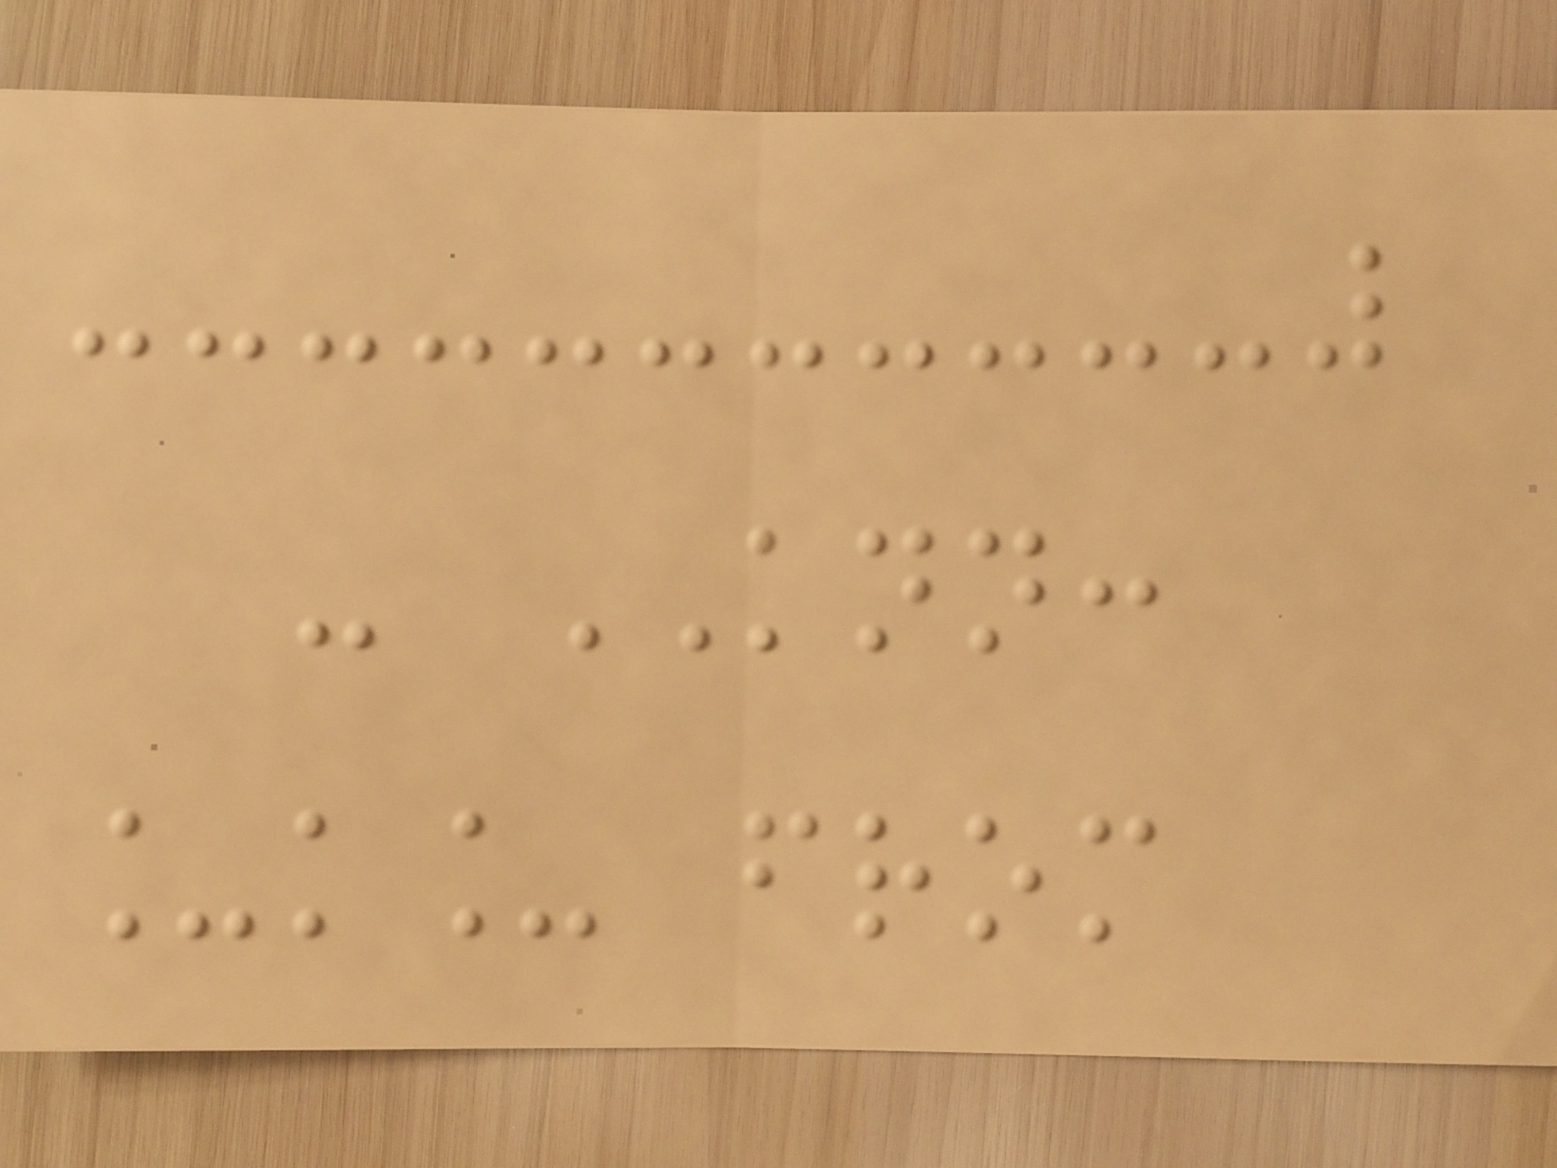- KNN:
_k_ from
